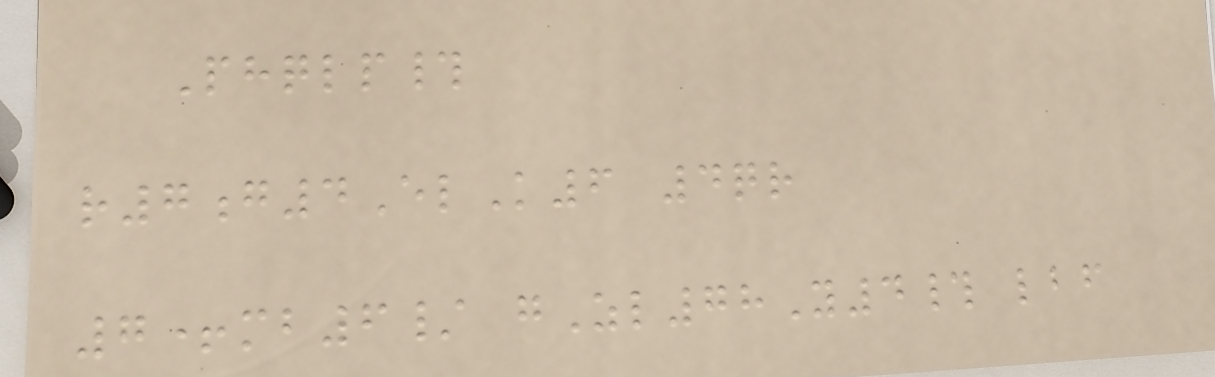Phqlp#
r7g4ElK6 4qr
7+mb6/ gZl78Y4# lbf
